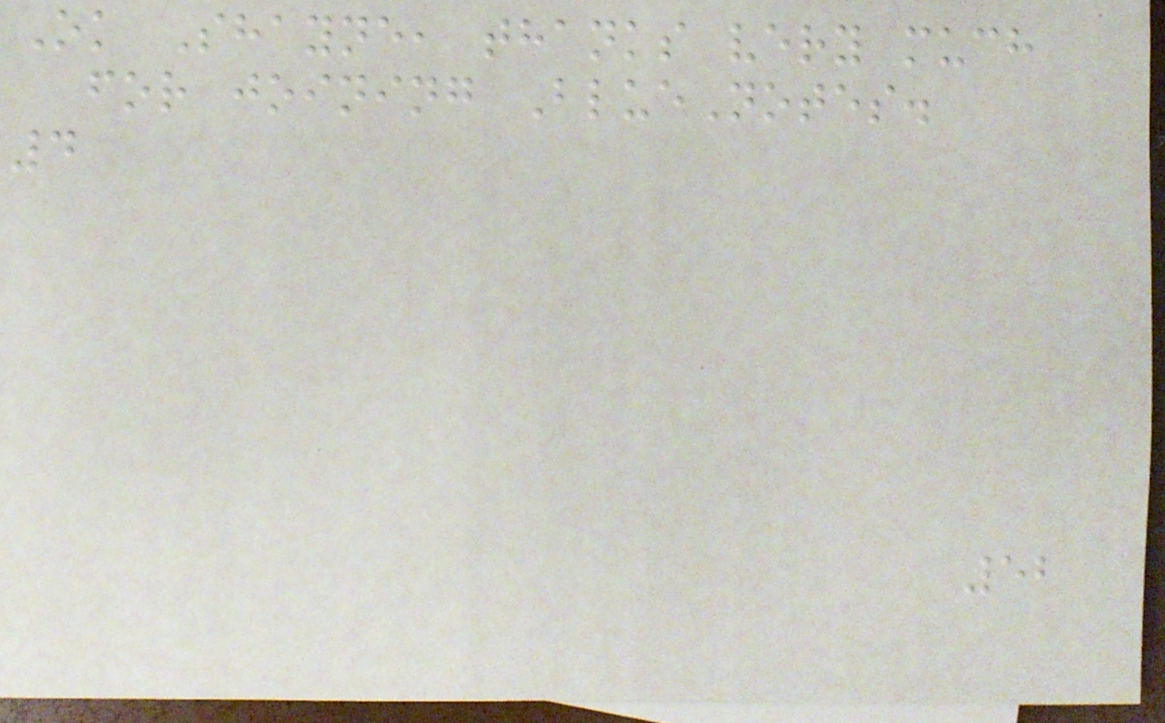Ok Shayne, thanks very much
for joining BlueNotes.
4
52
